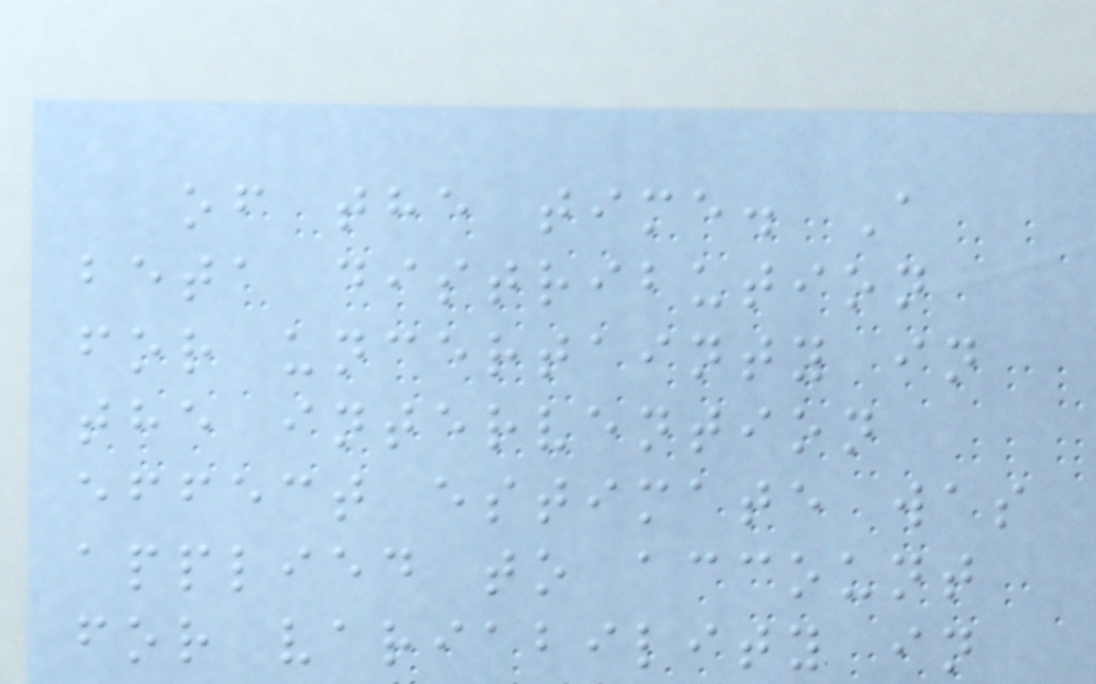of the time. A
beta distribution
for uncertainty in
the intervention
effect estimate was
applied to account
for variability in
